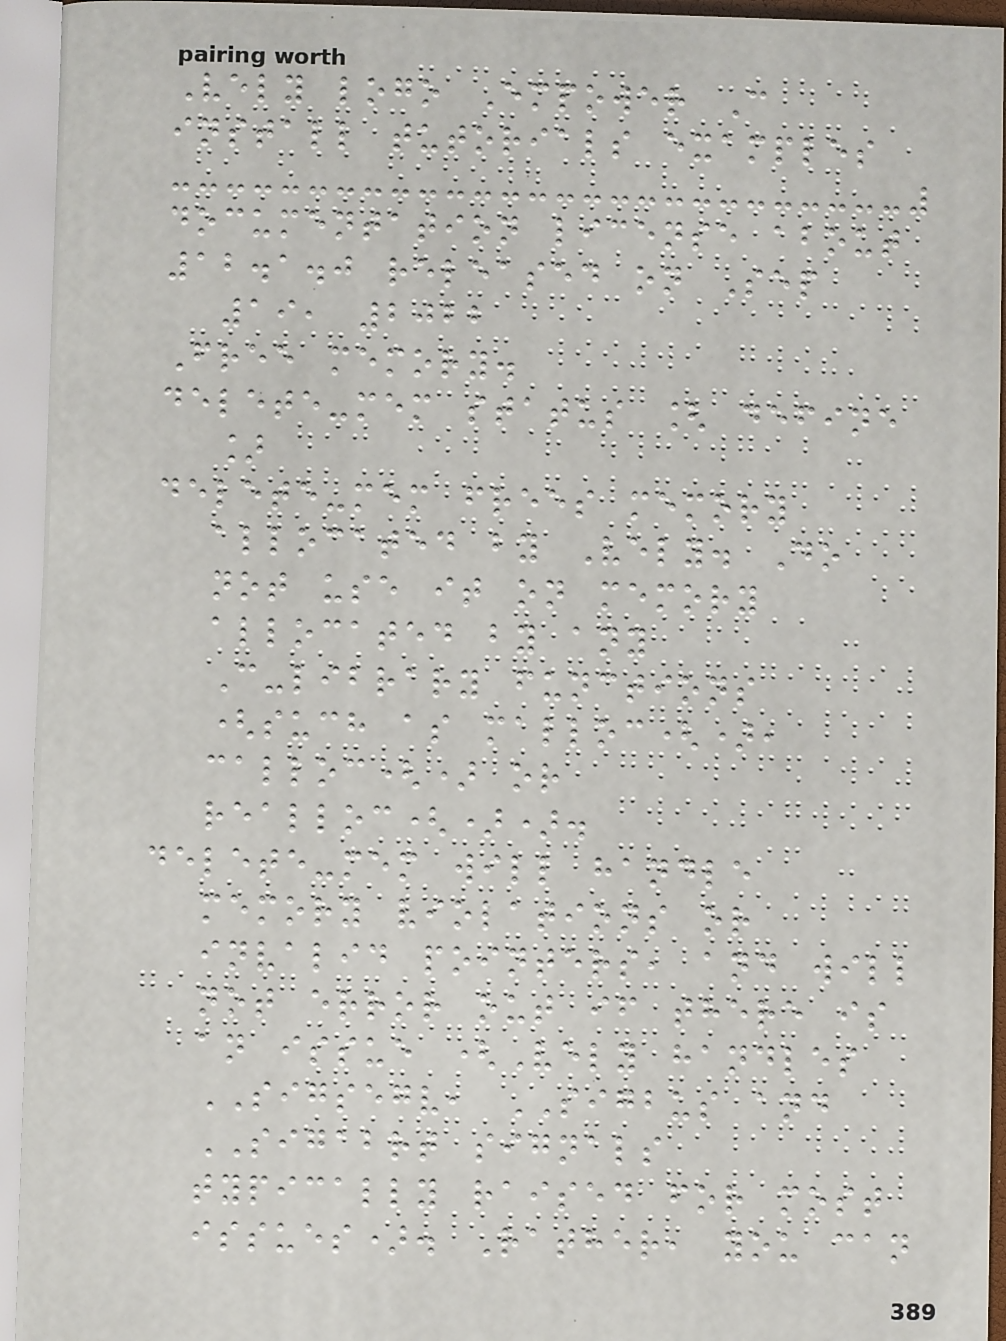Vely logo Empower C
install tutorials examples
documentation license about
12.1.0 released on Sep
19, 2022
Free memory.
delete-mem status [ define
]
delete-mem frees memory
allocated by Vely. Do
not use it on memory
allocated by any
C-library functions
(such as malloc(),
calloc() or
realloc()).
delete-mem will handle
memory violations or
invalid pointers, and will
not error out if there is
an issue (Vely handles
SIGSEGV, SIGBUS and
SIGABRT signals
typically raised for most
issues). Rather, you can
